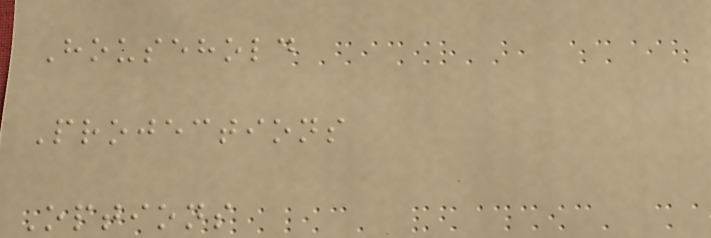Household
Projections
Options
